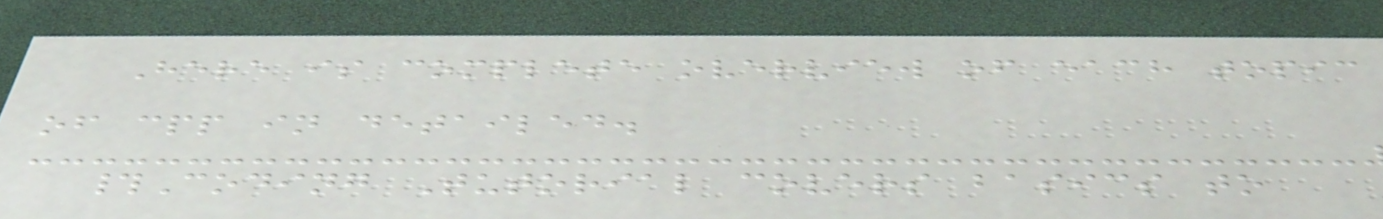Here is complete overview of each topic
of cpp in detailed.
#Coding Tutorial covers basics to
